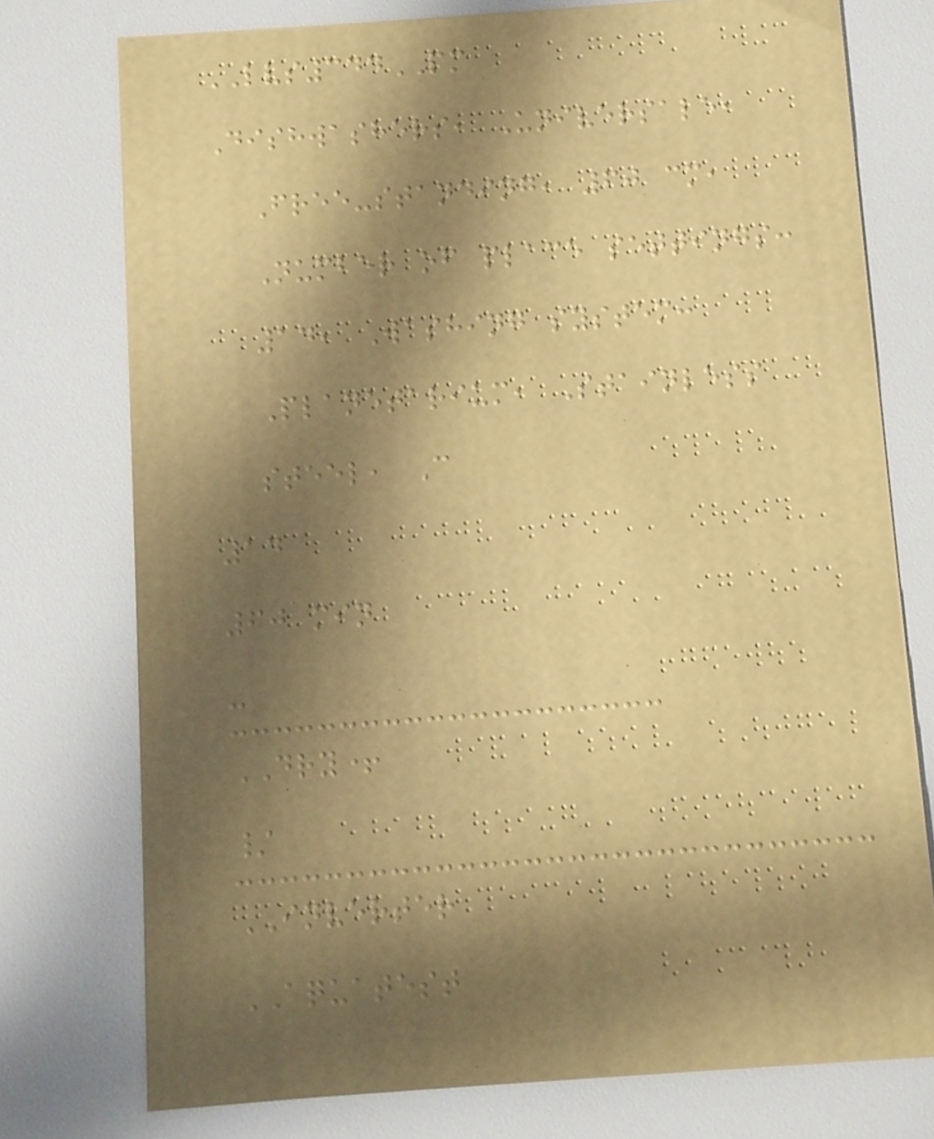LVS344PM
Dishwashers, Universale,
Free-standing, 60 cm,
Number of place settings:
14, Washing system:
Planetarium, Stainless
steel, C
14
60 min
-
DRY+
/
INVERTER
AQUATEST
